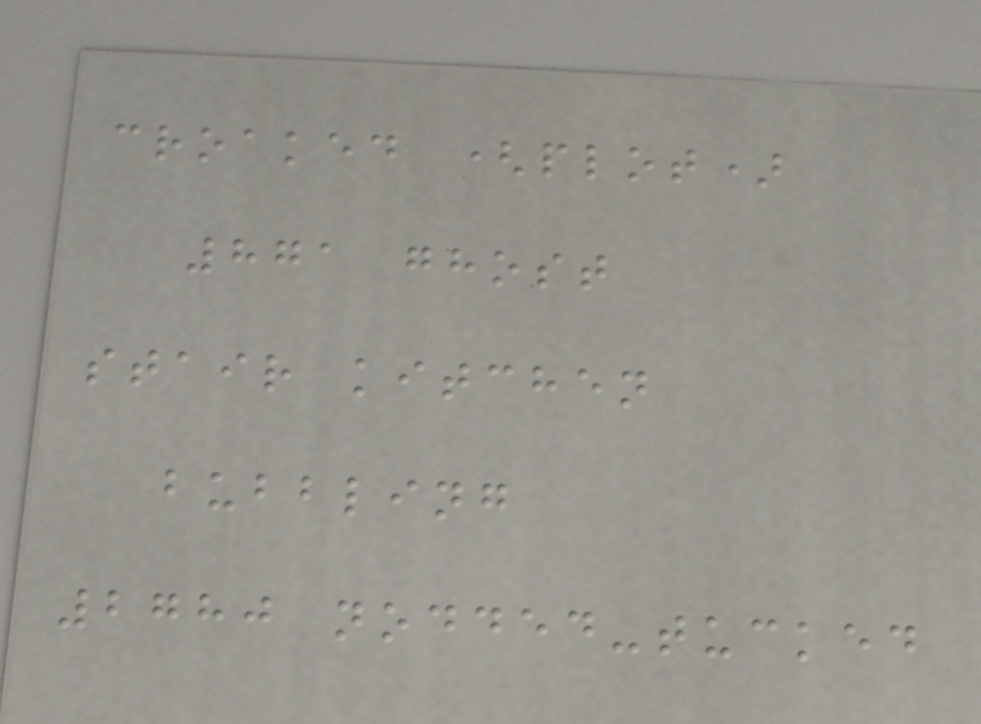croaked (plot)
871 ghost
stair kitchen
bubbling
2780 nodded-tucked
